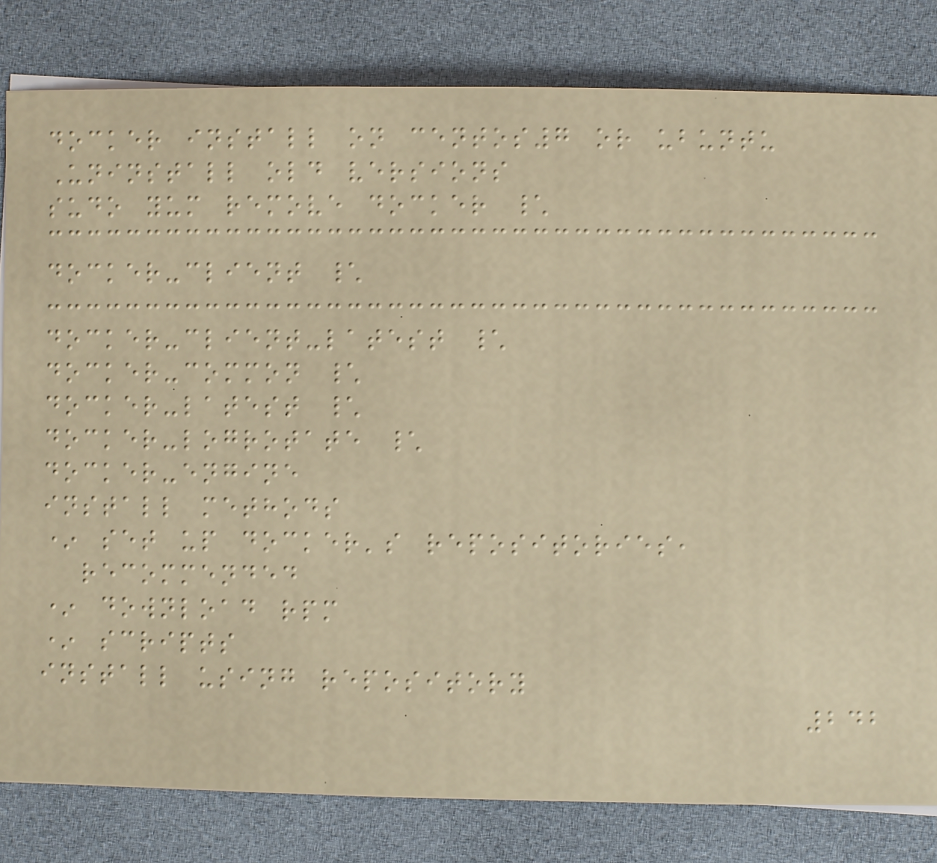docker install on centos7 or ubuntu
Uninstall old versions
sudo yum remove docker \
docker-client \
docker-client-latest \
docker-common \
docker-latest \
docker-logrotate \
docker-engine
install methods
* set up docker's repositories,
recommended
* download rpm
* scripts
install using repository
242
